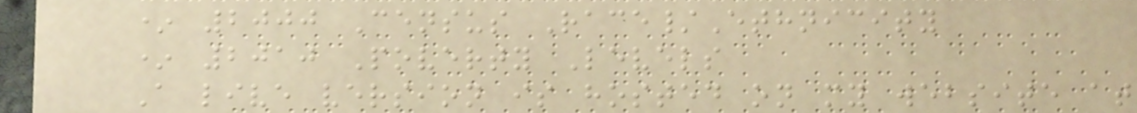* 2000 Census Race/Ethnicity
* 2010 Poverty Levels
A live version is hosted on my website at
